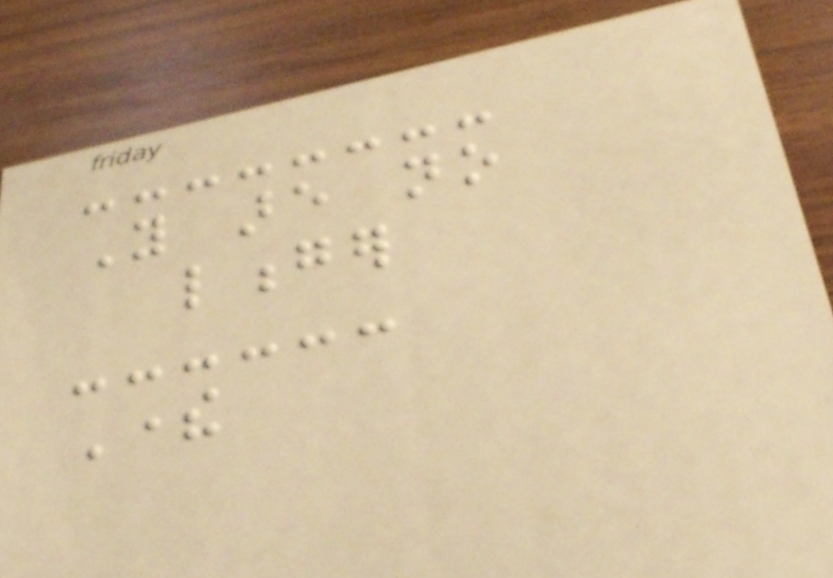You are no
longer
There
